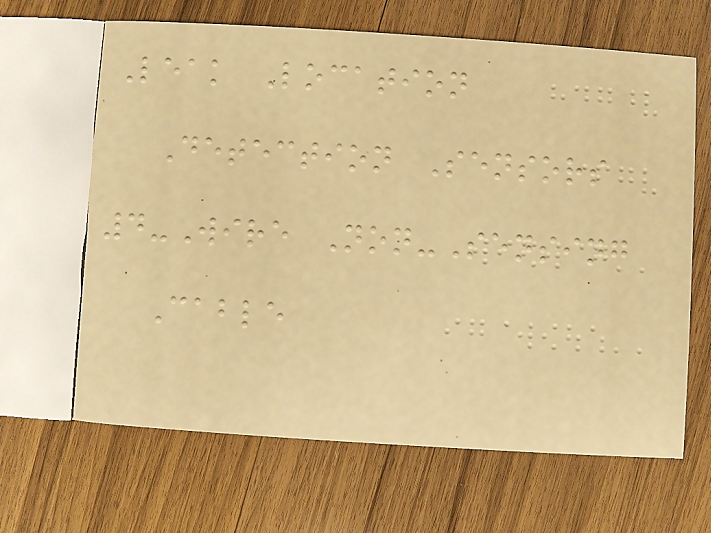Leak Location
Detection Sensors
4-Wire Non-Sensing
Cable
